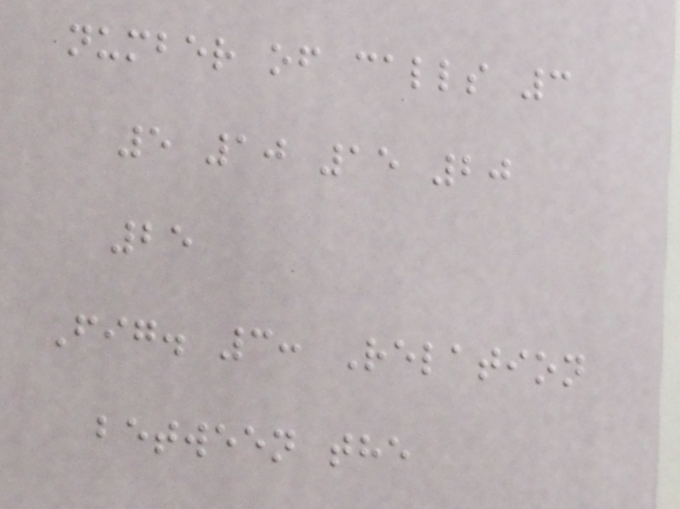number of calls 3
5 10 15 20
25
Fig. 3: Relation
between the
